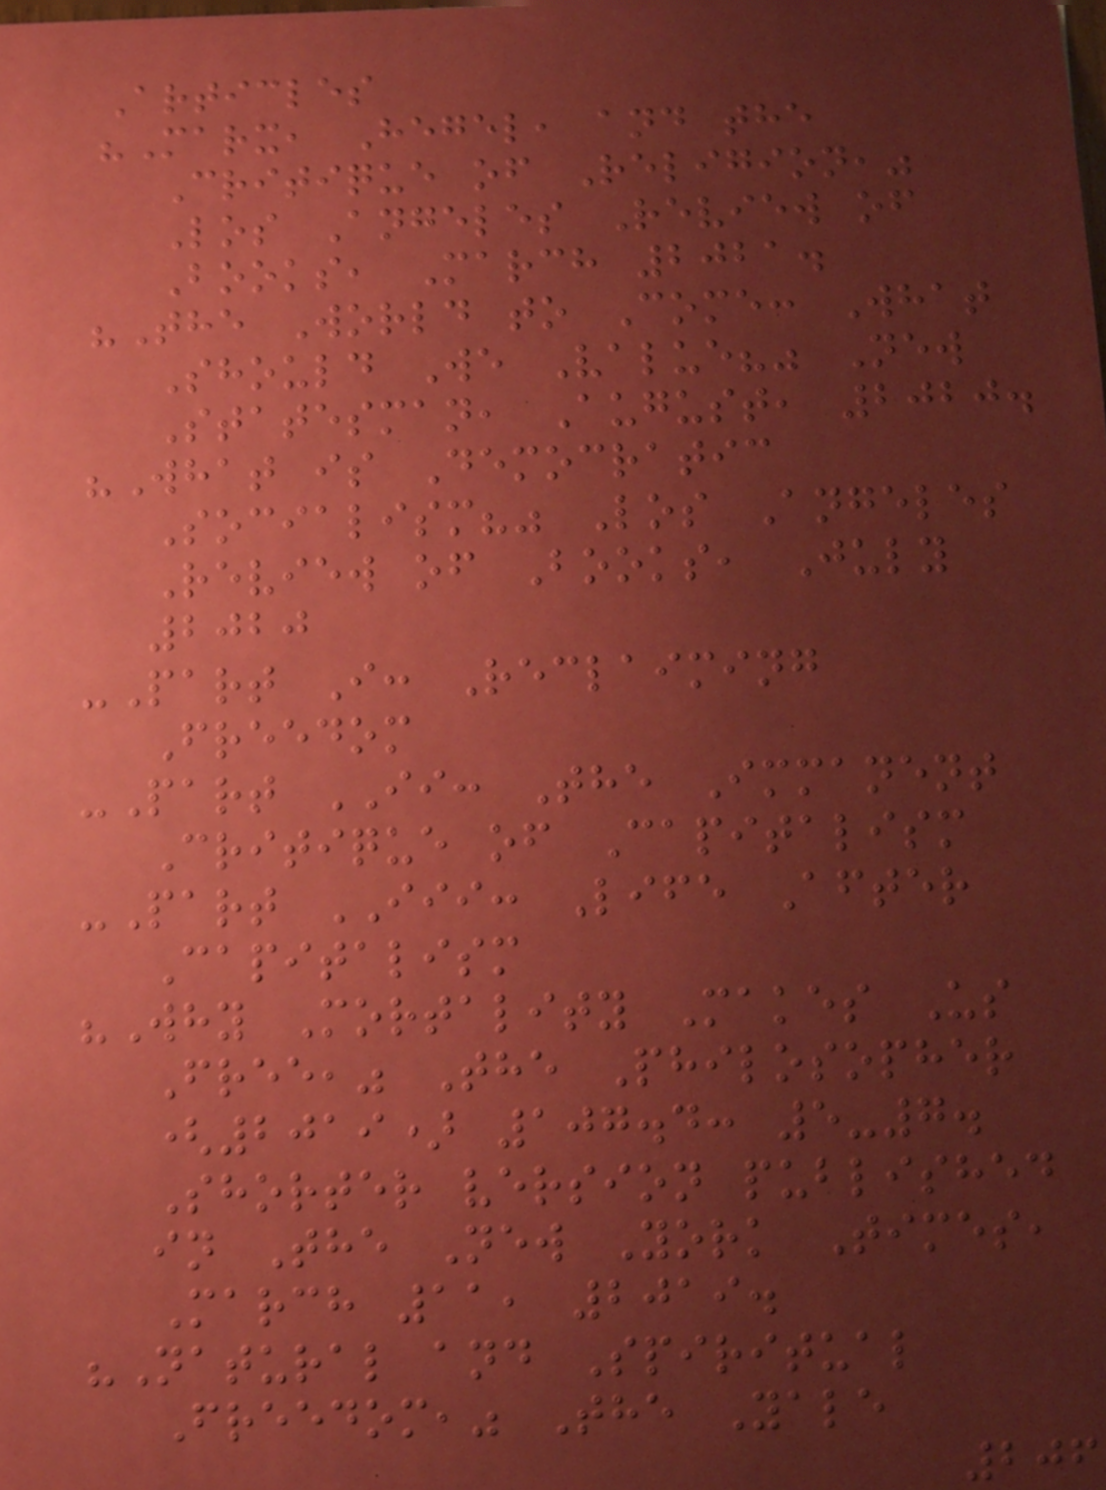Articles
"Marx, Hegel, and the
Critique of Religion,"
Los Angeles Review of
Books, March 2021.
"The World to Come: What
Should We Value?" New
Statesman, August, 2020.
"What is Democratic
Socialism?" Los Angeles
Review of Books, July
2020
-Part I: Reclaiming
Freedom
-Part II: The Immanent
Critique of Capitalism
-Part III: Life After
Capitalism
"Why Mortality Makes Us
Free," The Philosopher
(2019) 107.4: 5-7.
Shorter version published
in The New York Times,
March 11, 2019.
"Natural and Spiritual
Freedom," The Yale
206
